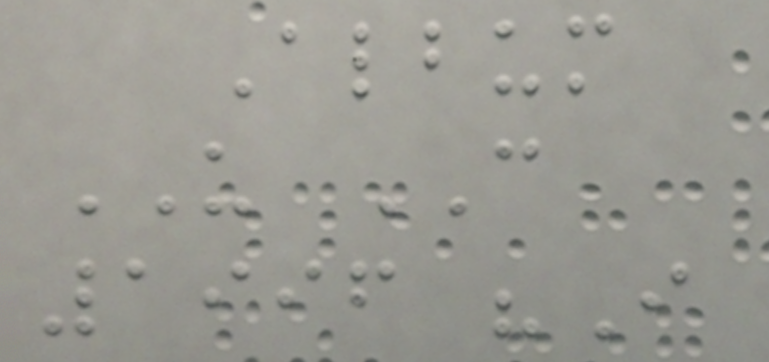Album
US CAN
1996 "I
